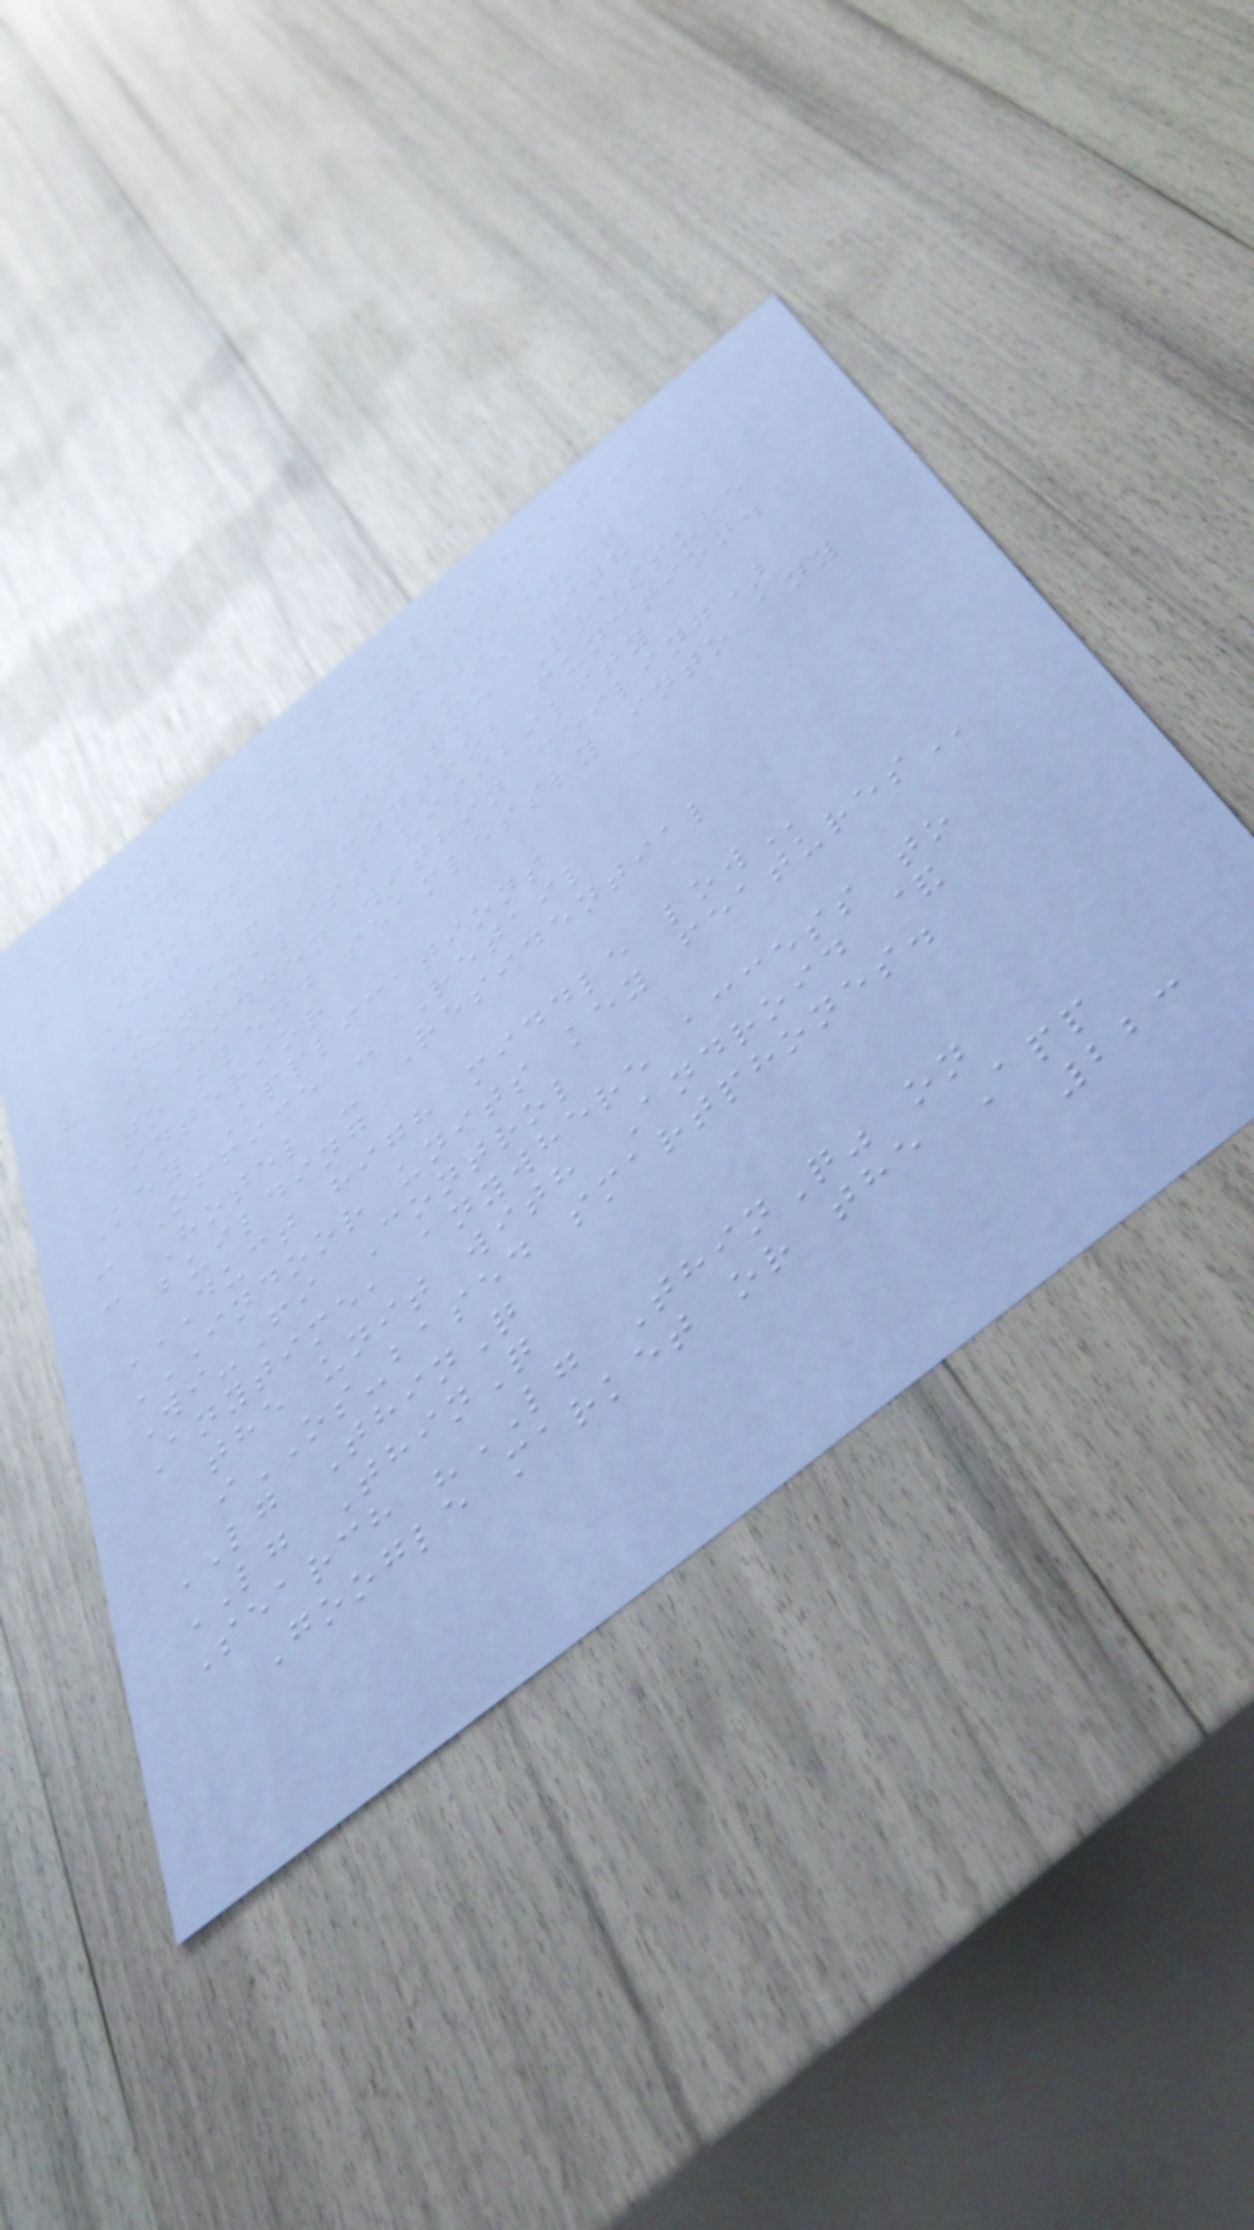CEILING CONCEALED DUCT
Features & Benefits
- Easy and flexible duct
adjusts air volume with
External Static Pressure
(ESP) control function.
- Minimalist visibility
(Hidden within ceiling)
to blend seamlessly into any
interior
Key Applications
- Office - Retail
- Hotel - Residential
building
DUCT HIGH MIDDLE LOW
INDOOR UNITS KEY FEATURES
Wi-Fi Control
Anytime, anywhere access to
the unit with Android &
iOS-based smartphones.
LG ThinQ
LG ThinQ
Search "LG ThinQ" on
Google market or the App
223
